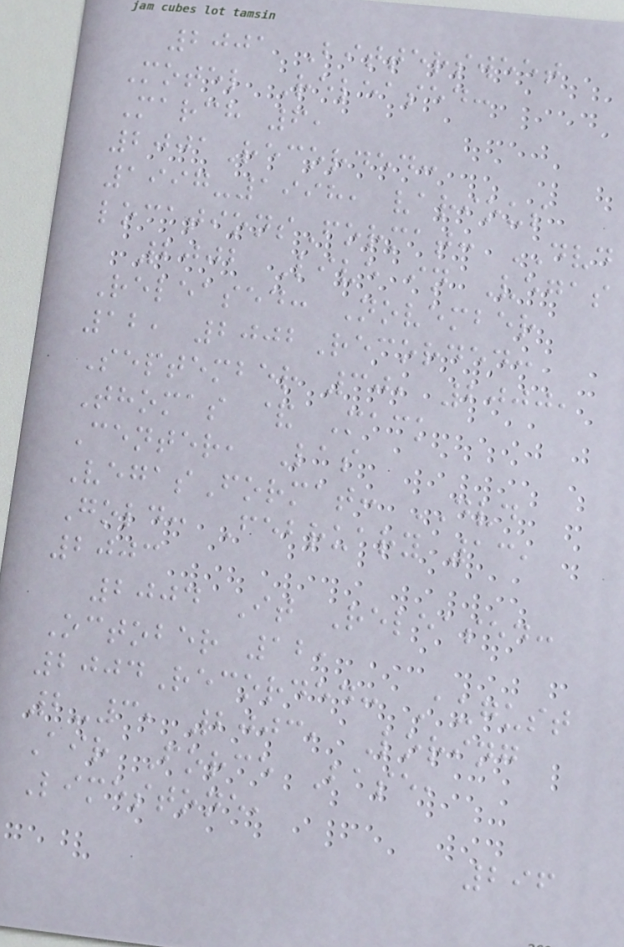2001 Bittersweet
Motel Released:
March 6,
2001Recorded:
1997-1998, various
locationsFormat: DVD
2002 Live in Vegas
Released: November
12, 2002Recorded:
September 30, 2000,
Thomas & Mack
Center, Las
VegasFormat: DVD
Gold: February 13,
2003
2004 It Released:
October 12,
2004Recorded: August
2-3, 2003, Loring
Air Force Base,
Limestone,
296
